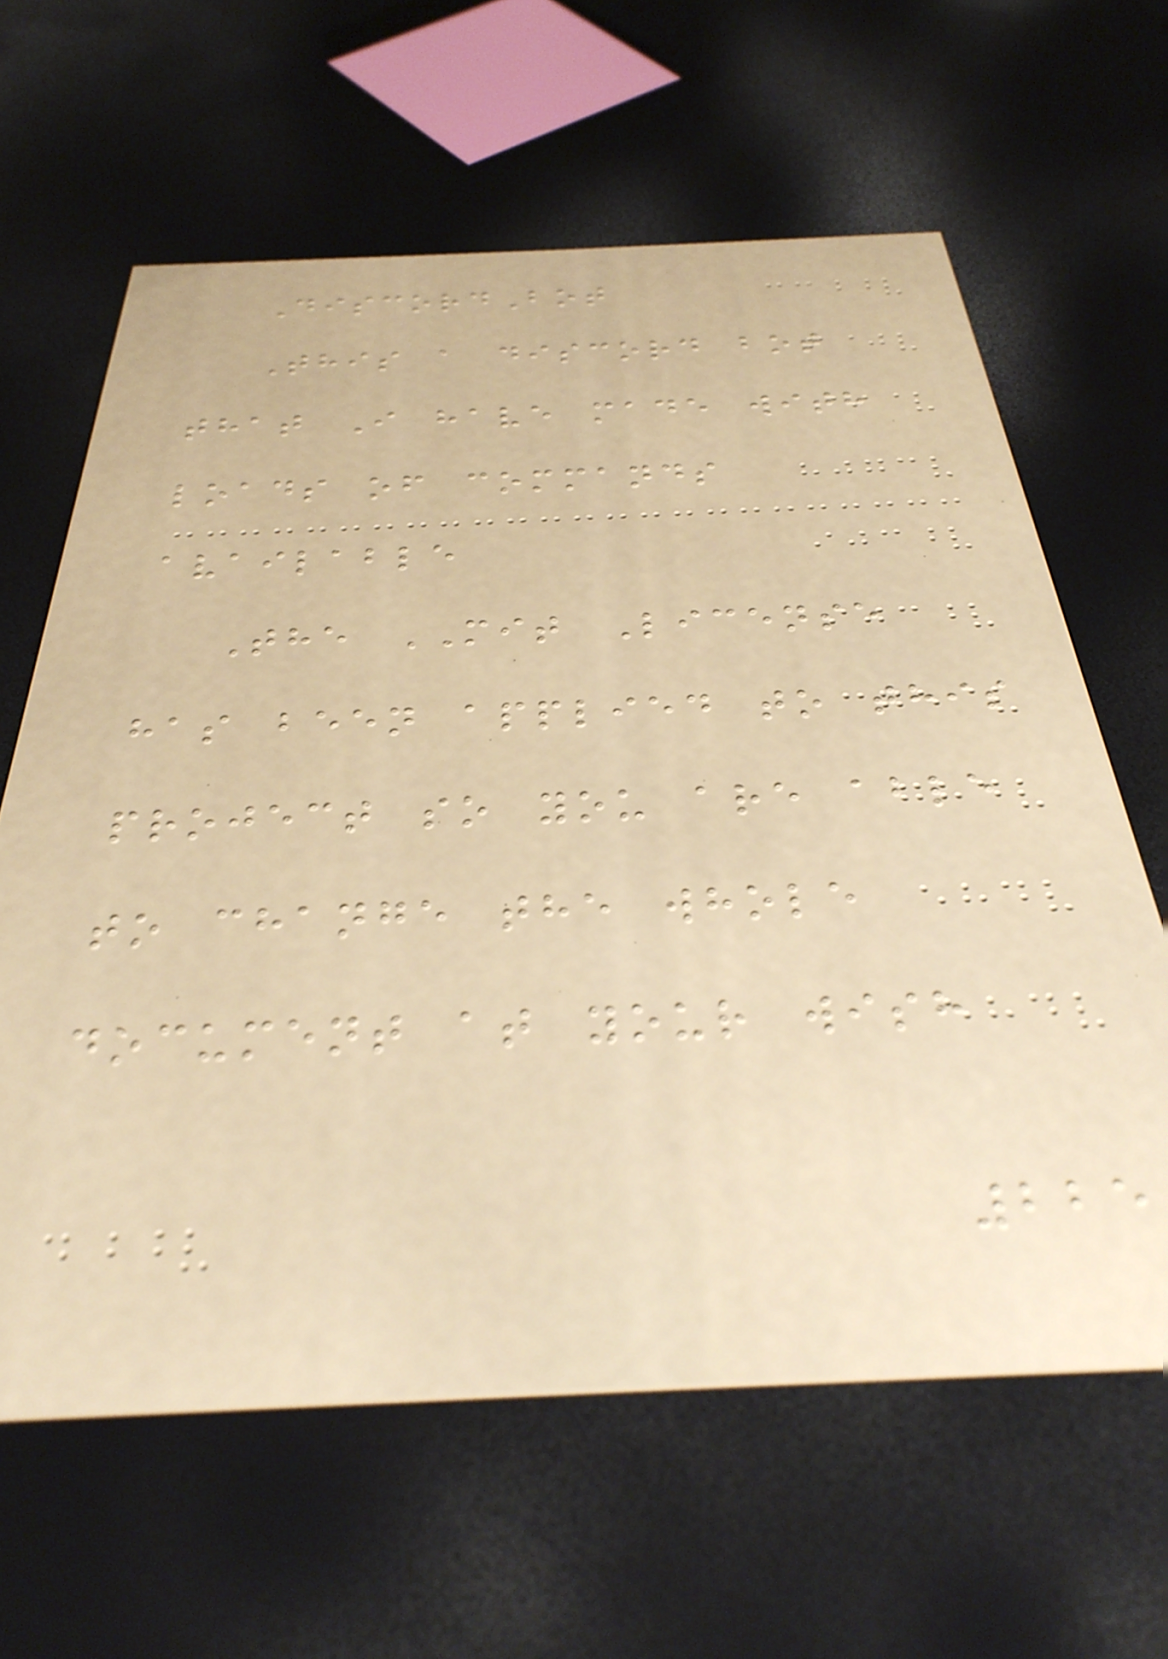DiscordBot
This a discord bot
that I have made with
loads of commands
available
The MIT License
has been applied to this
project so you are able
to change the whole
document at your wish
225
